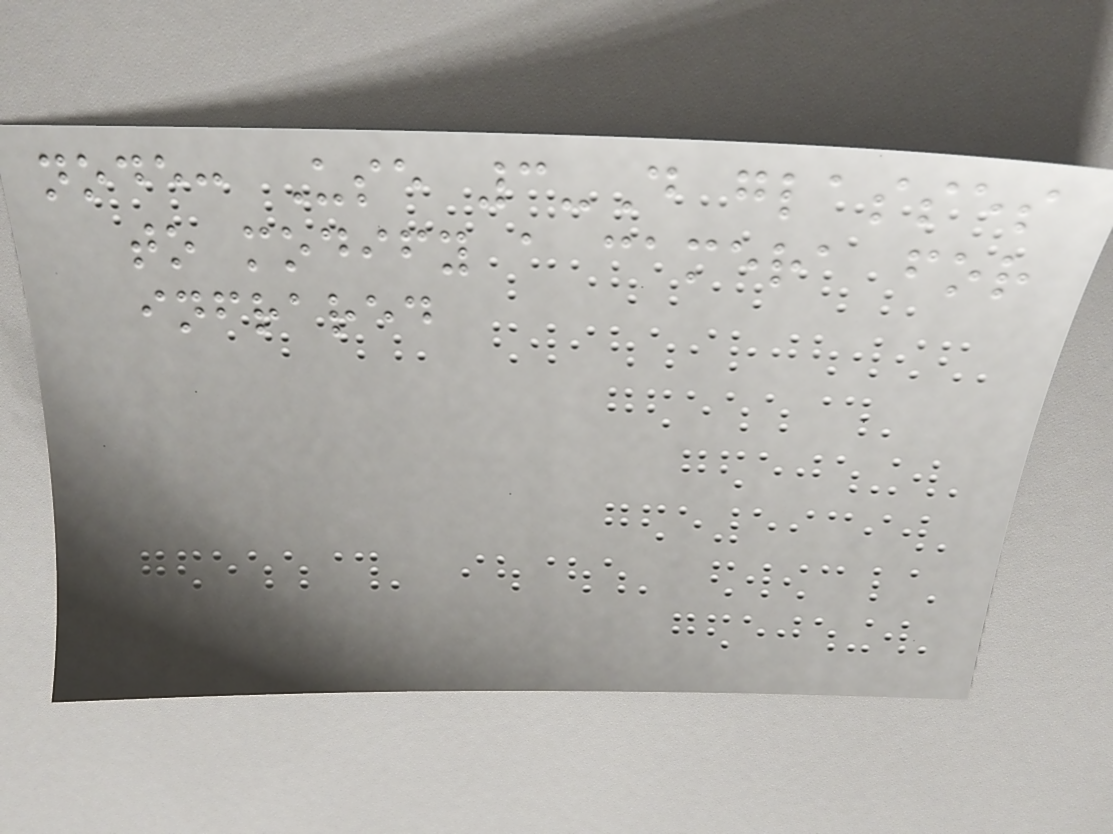node: Use 3-D glasses
to modify a camera for
infrared
